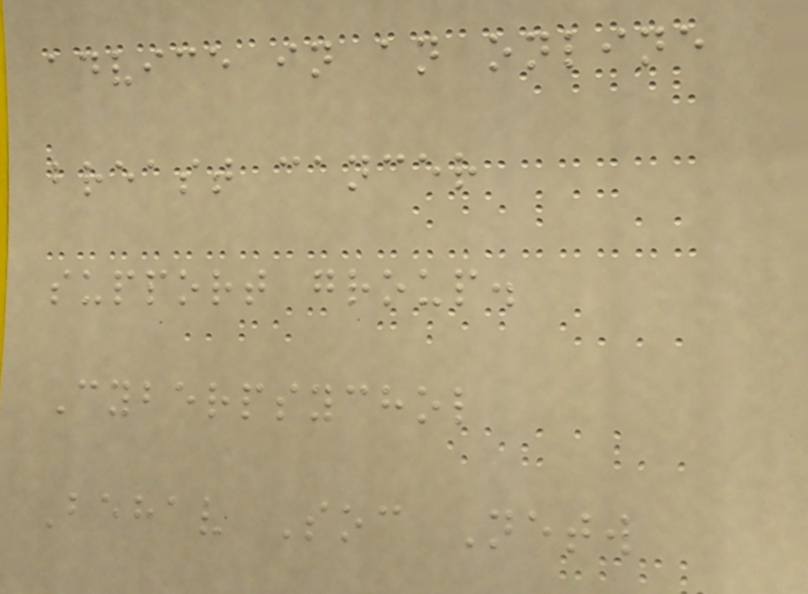advice in an online
breast cancer
support group.
Cyberpsychol
Behav Soc Netw
